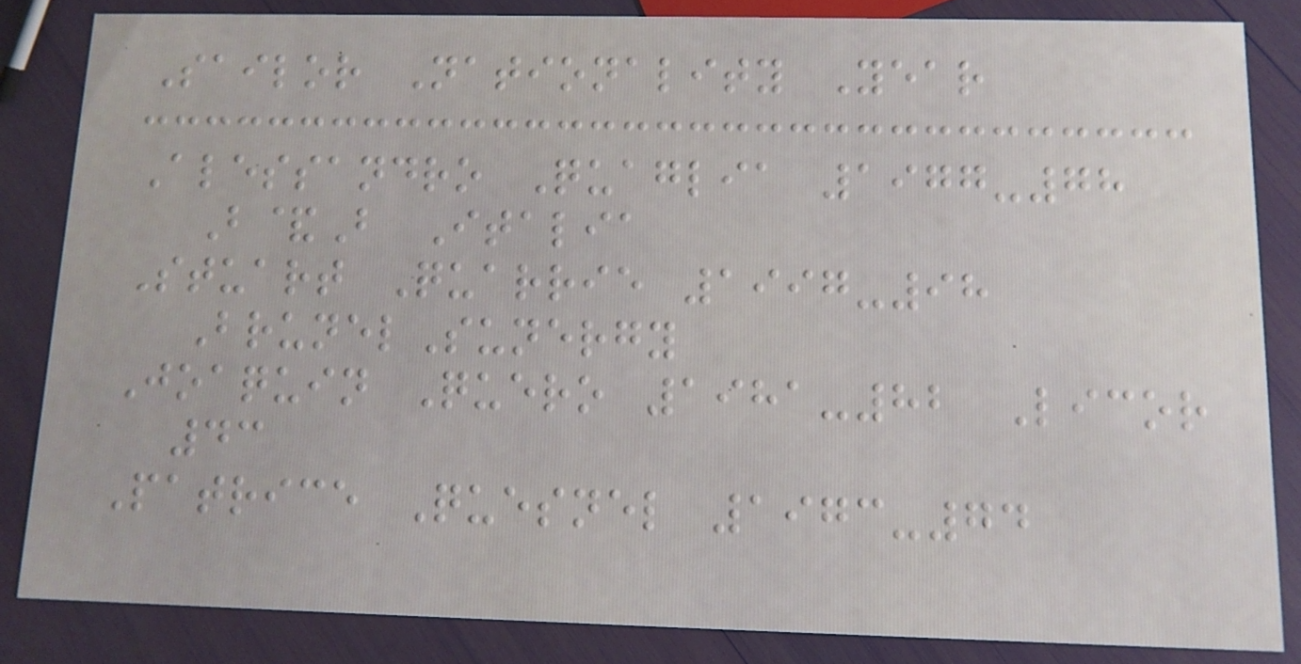Sailor Nationality Year
Alessandro Quaglia 1977-78
B&B Italia
Stuart Quarrie 1997-98
BrunelSunergy
Joaquin Quero 1981-82 Licor
43
Patrice Quesnel 1973-74
